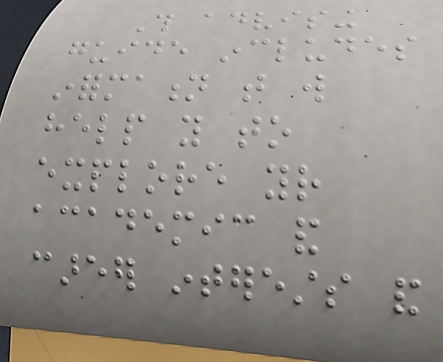This advising
guide includes
information that will
help you to
explore your
academic and
career interests and
